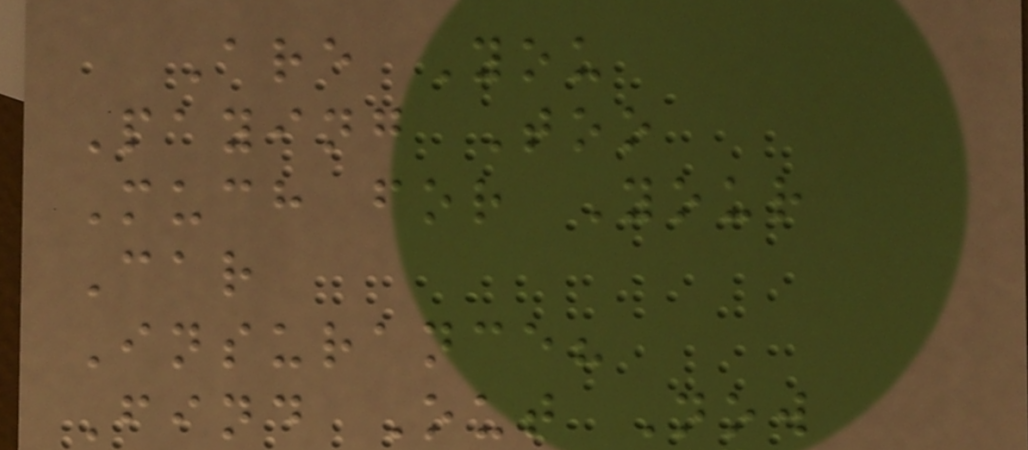Are You
Paying Too
Much for Your
Car
Insurance?
Find Out Now
